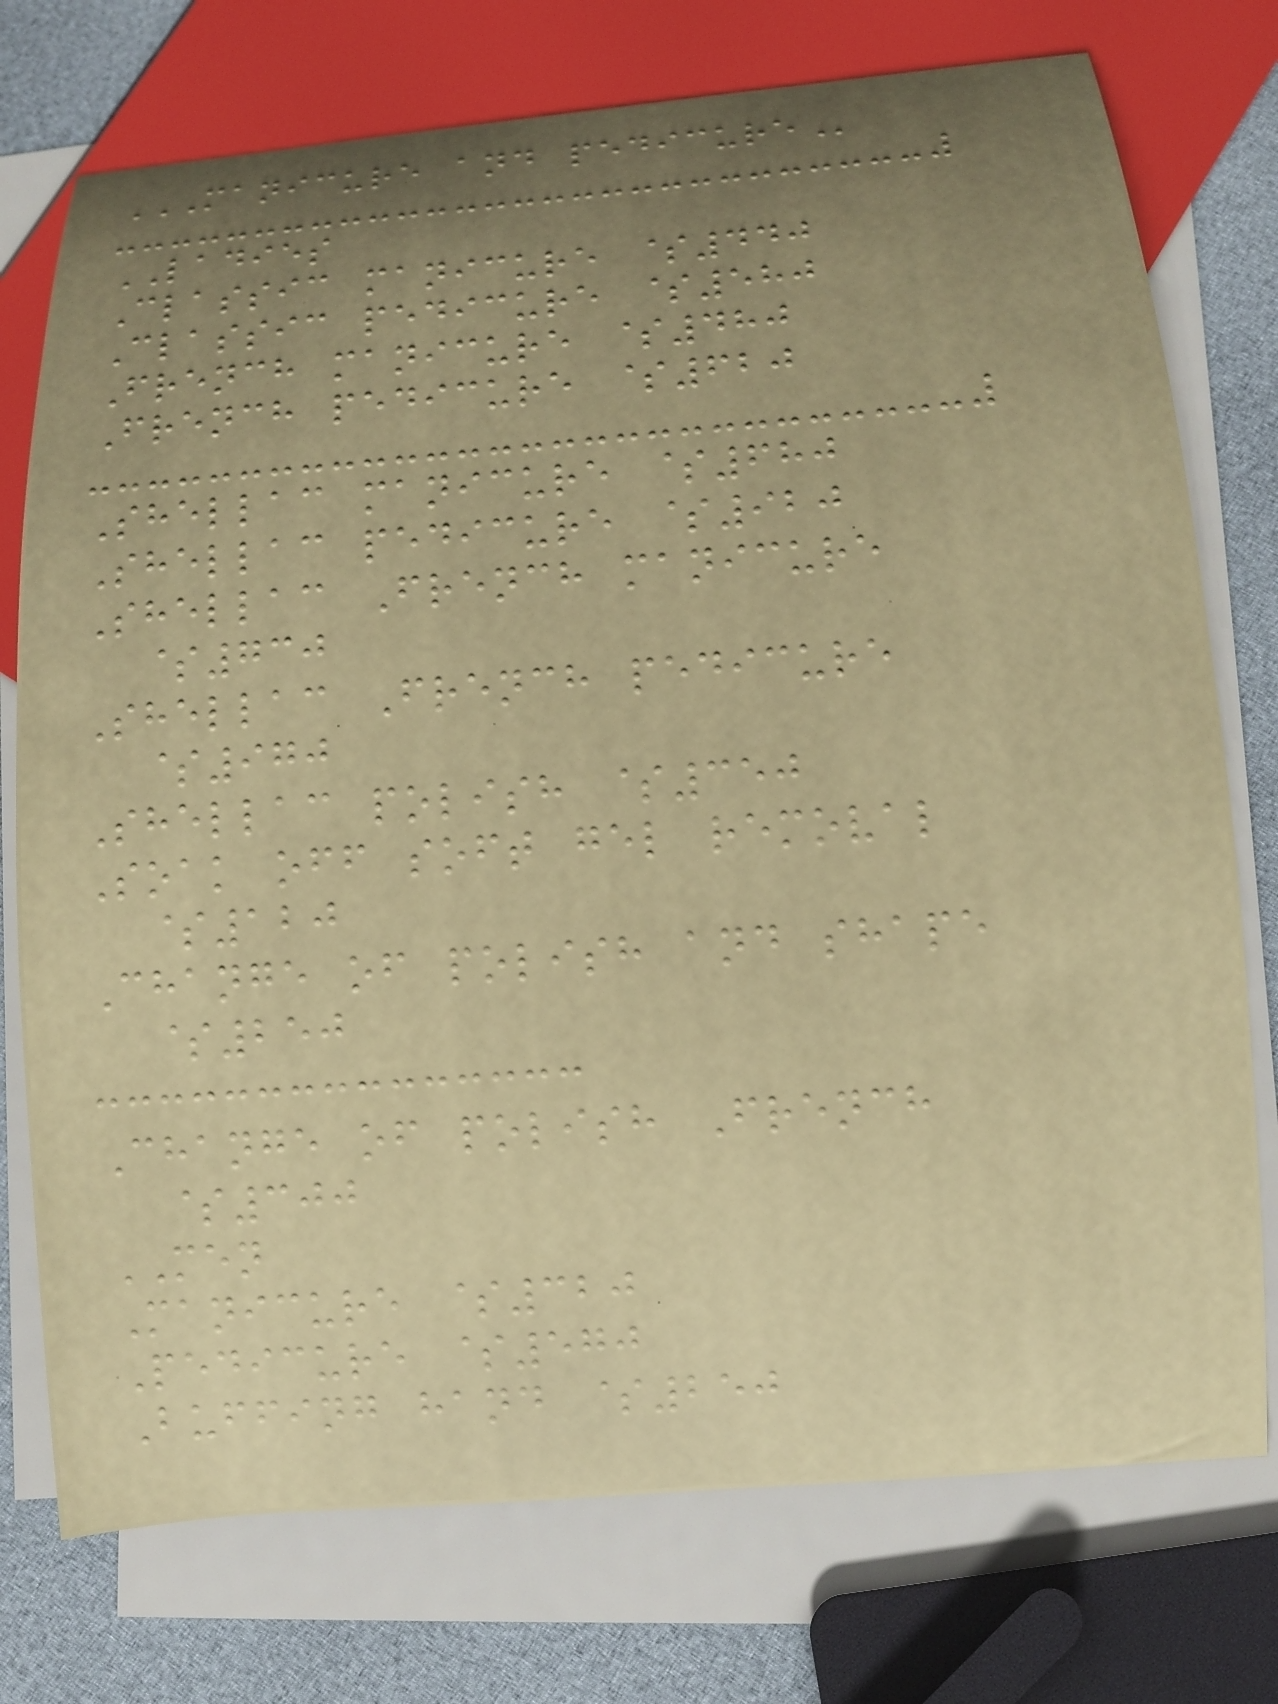MANICURE AND PEDICURE
LADIES
Classic manicure $440
Classic pedicure $580
French manicure $480
French pedicure $620
Shellac manicure $680
Shellac pedicure $920
Shellac French manicure
$730
Shellac French pedicure
$970
Shellac polish $350
Soak off soft gel removal
$120
Change of polish and shape
$250
Change of polish French
$300
MEN
Manicure $320
Pedicure $570
Buffing hand $250
